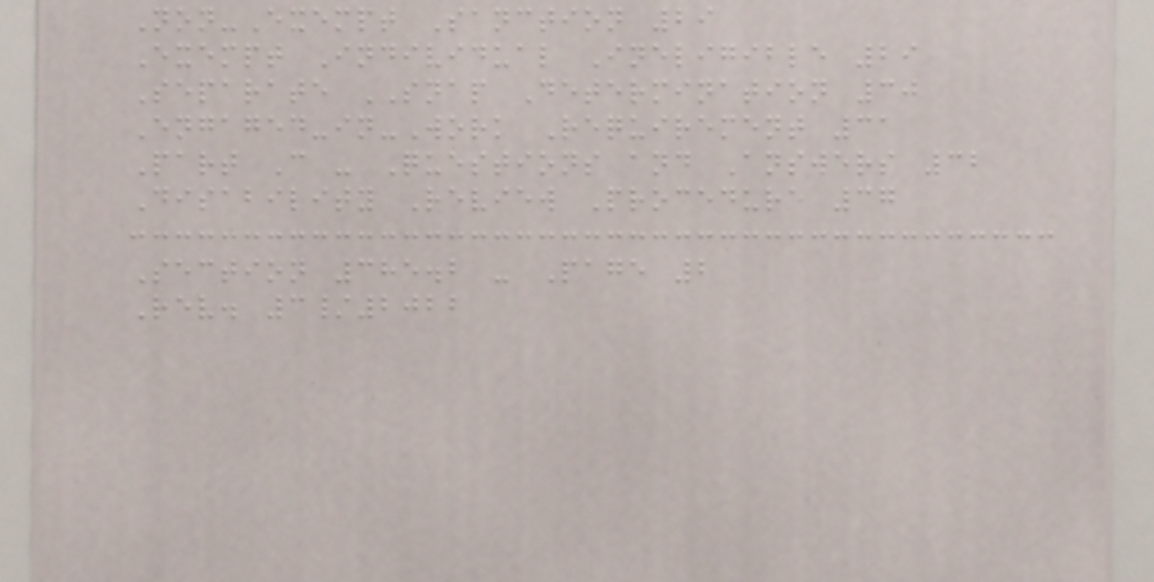Non-Exempt Sanction 29
Exempt Individual Ineligible 29
Separate SNAP Determination 30
Engaged-in-Work Requirement 31
Part C - Questions and Answers 32
Disability Review Procedure 37
Section 385.2 - Page 2
Rev. 3/2022
